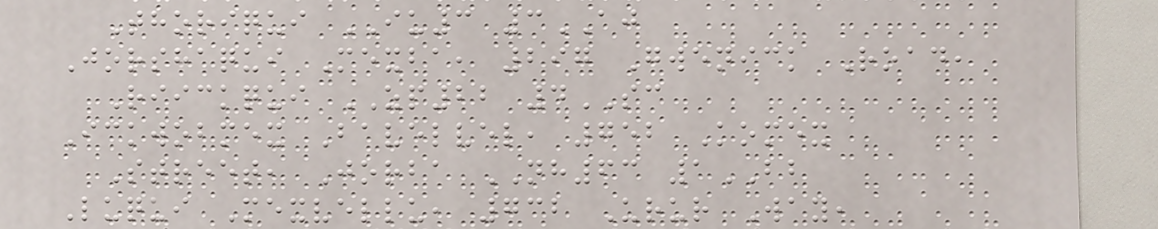Thoriqui IU3 3AJ
Jorshaqui Mexba, 297 Gwenick Road,
Riickqui ZP22 4SC
Ickwobmex Bavelvel, 752 Komex
Street, Jorba NH63 1BB
Luqui Mexvellu, 732 Urur Way,
